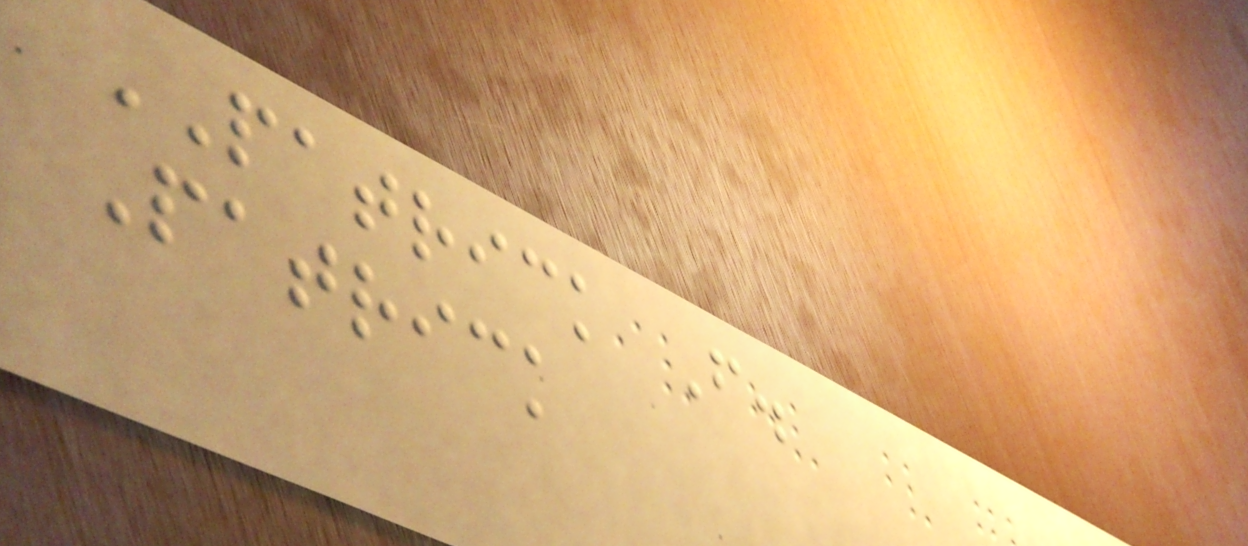PATRICK F.
Patrick
